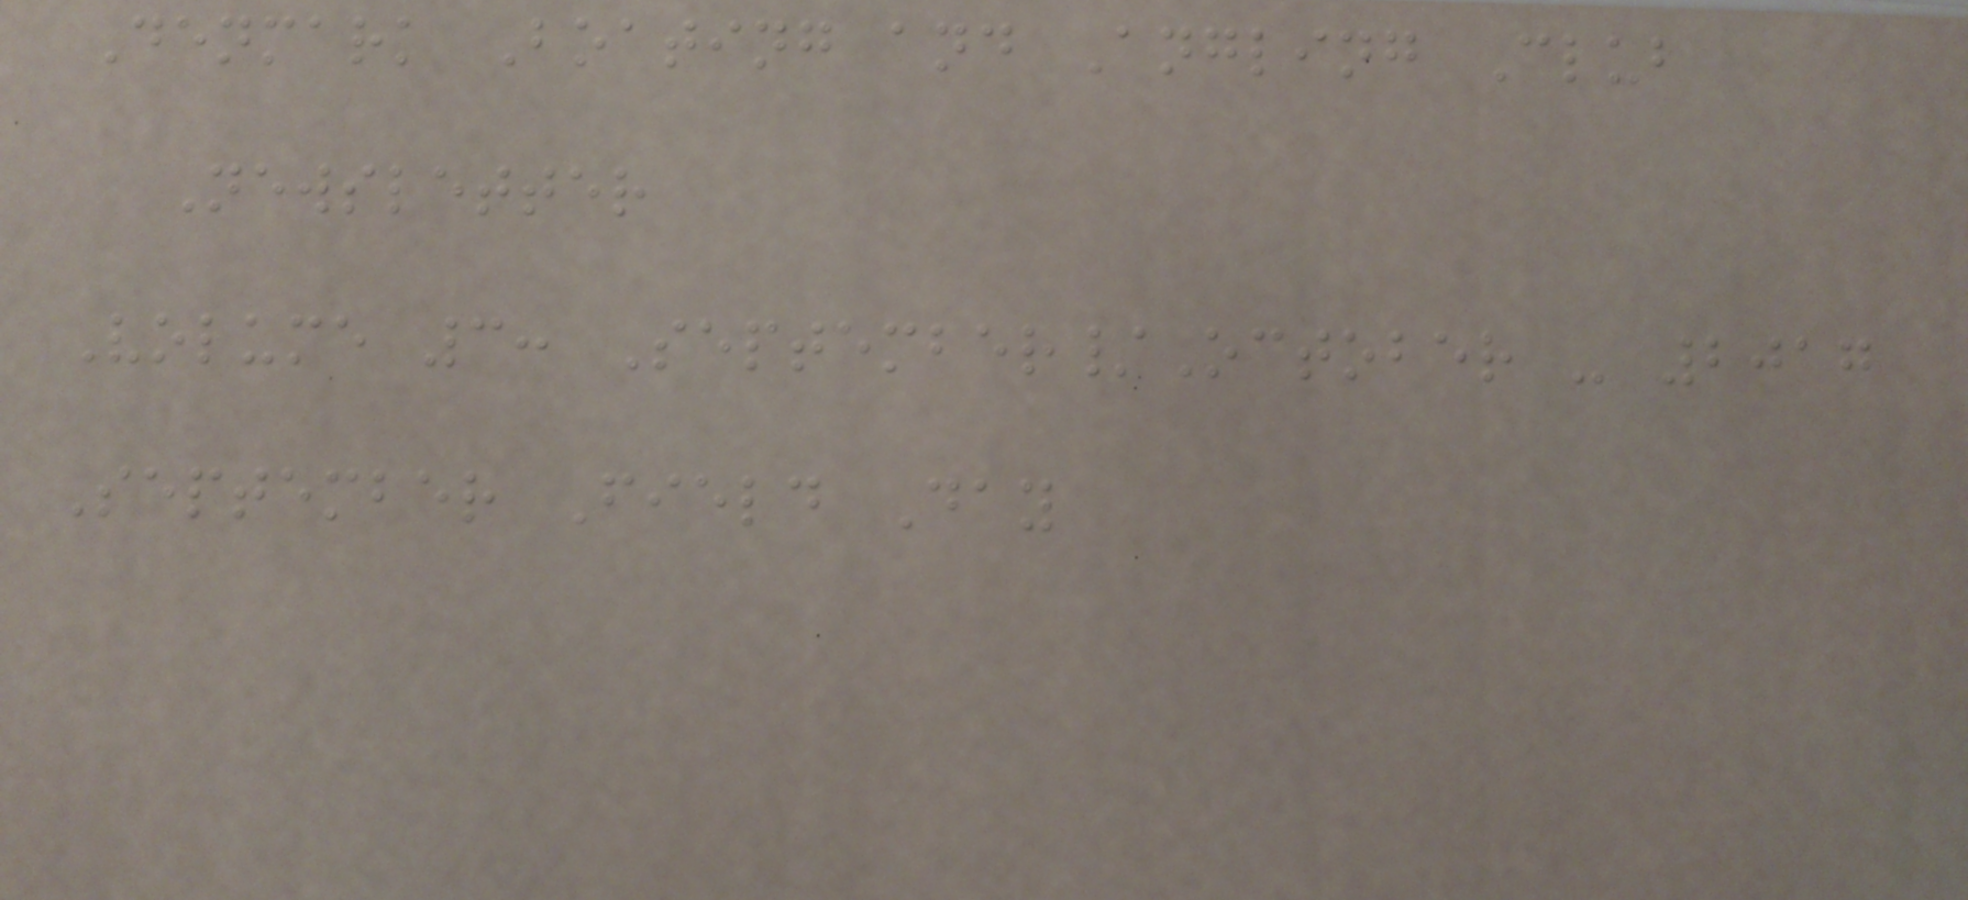Denmark Boating and Angling Club
Newsletter
Volume 3: September/October - 2017
September Field Day
